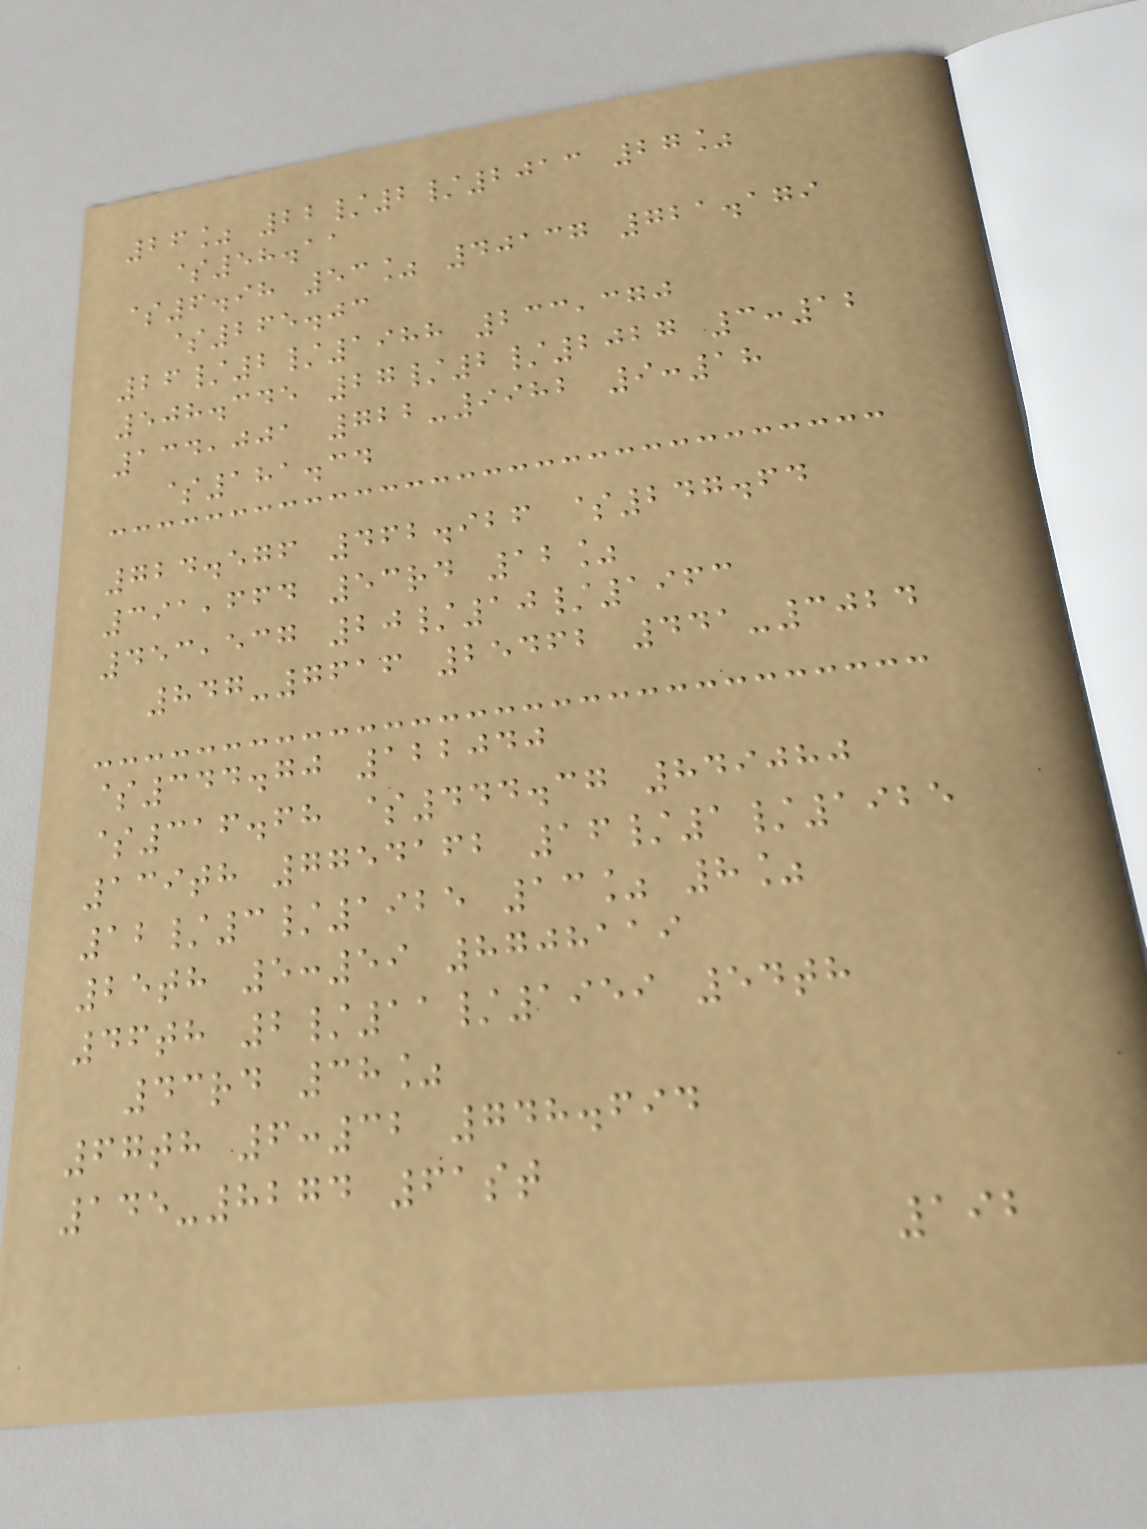26% 22/2/2013 27%
$58.11
$6.98 53% 40137 721.179
$265.03
26/2/1988 233,370
508.345 27/2/2027 3:12
134,001 722-9982 9:18
$181.34
724.576 462.926 $247.64
391,664 53rd 12%
453,537 20/10/1963
847-7616 25462 441-3024
$344.70 122040
$316.68 $444.37 849080
139th 7754162 16/1/1925
12/3/1925 13% 8%
25th 5:59 8708119
46th 2/11/1959 54th
43rd 38%
67th 6:32 748.694
145-8274 61st
192
